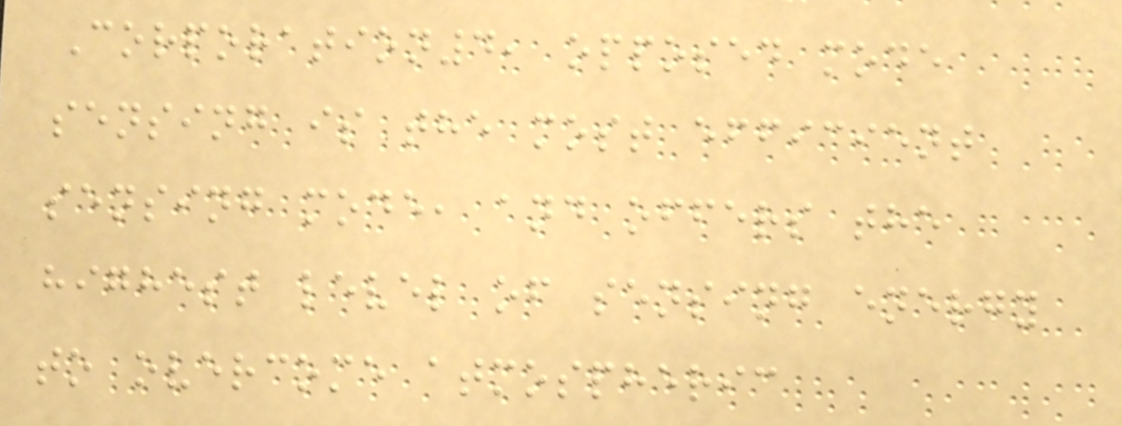Corporation4, opposed mode
sensing is the most efficient
sensing mode, and offers the
highest level of sensing energy
to overcome atmospheric
